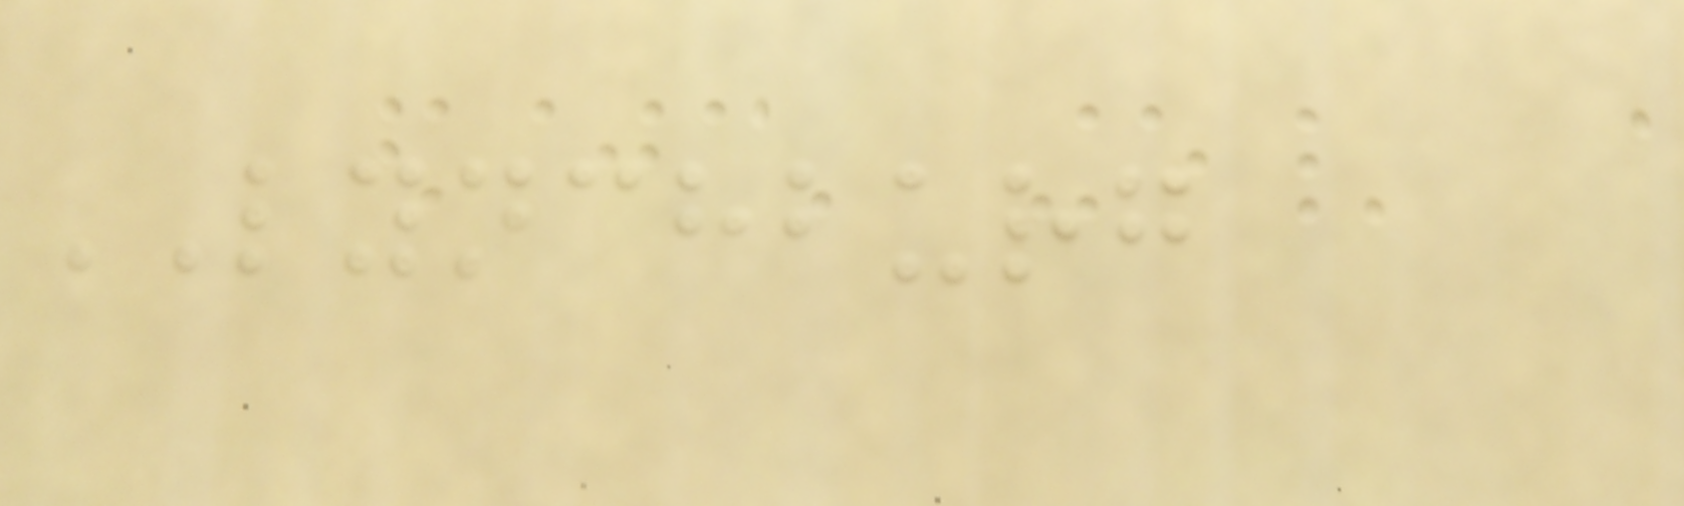LYNCHBURG
